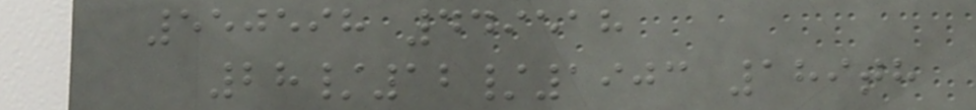550598 449518
28/12/1903 189th
